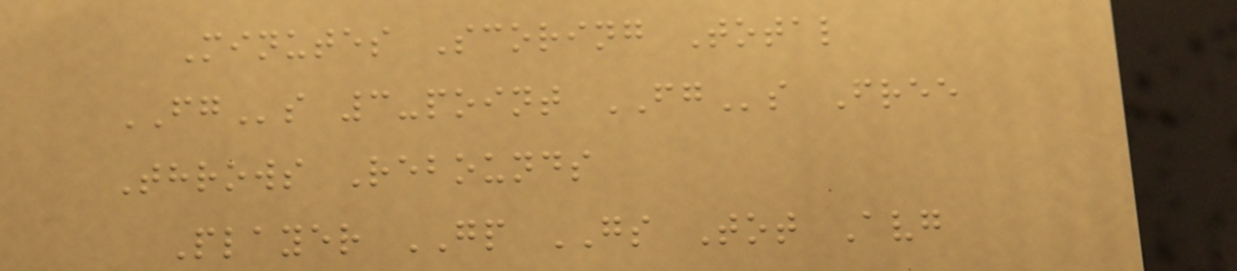Minutes Scoring Total
FGs 3-point FGs Free
Throws Rebounds
Player GP GS Tot Avg
